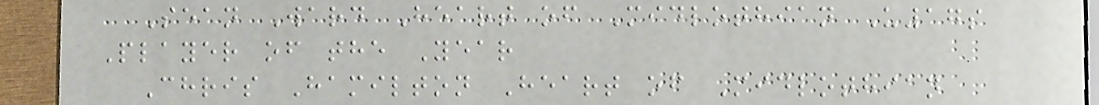Sean Ward Heart of Midlothian U17s
Player of the Year
Chris Hamilton Heart of Midlothian
